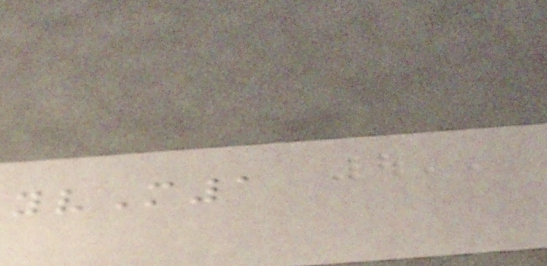yvM1
